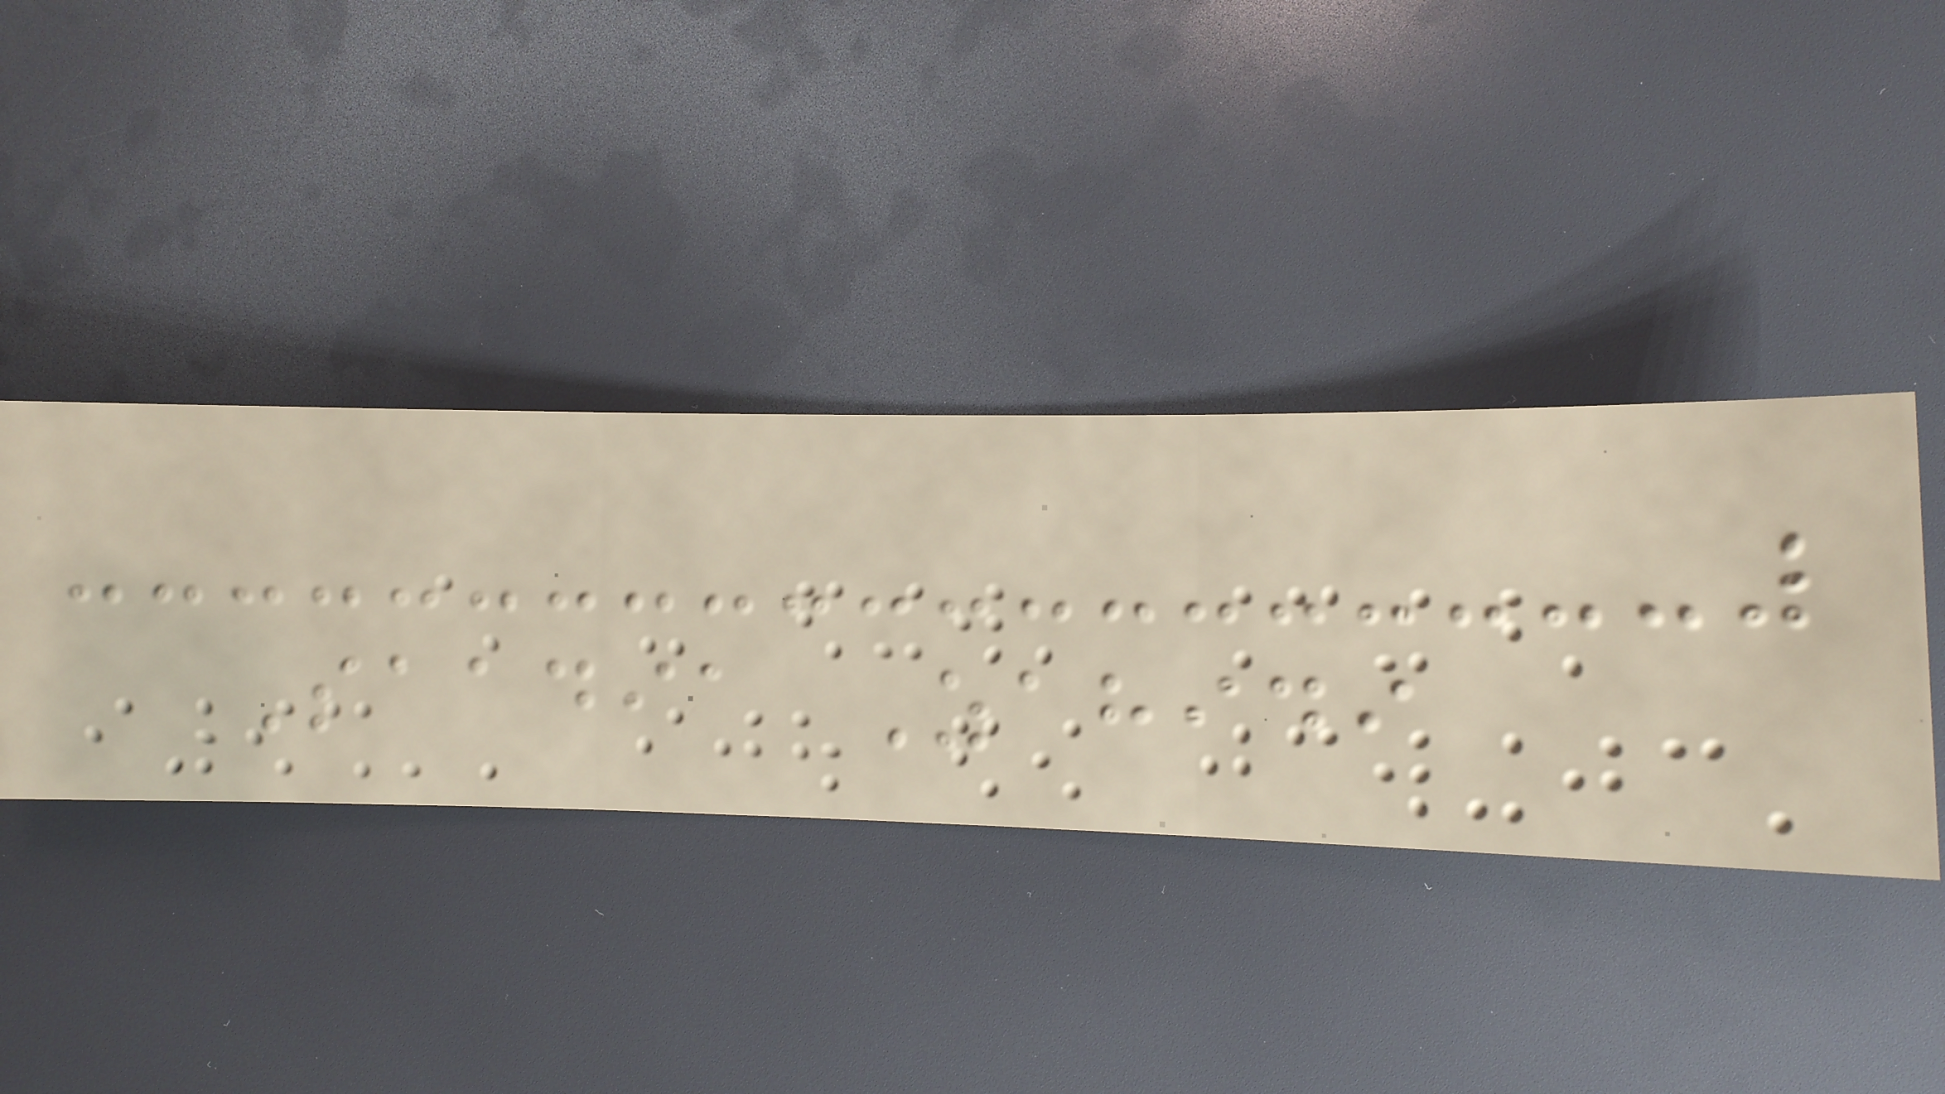Saadia Zahidi
